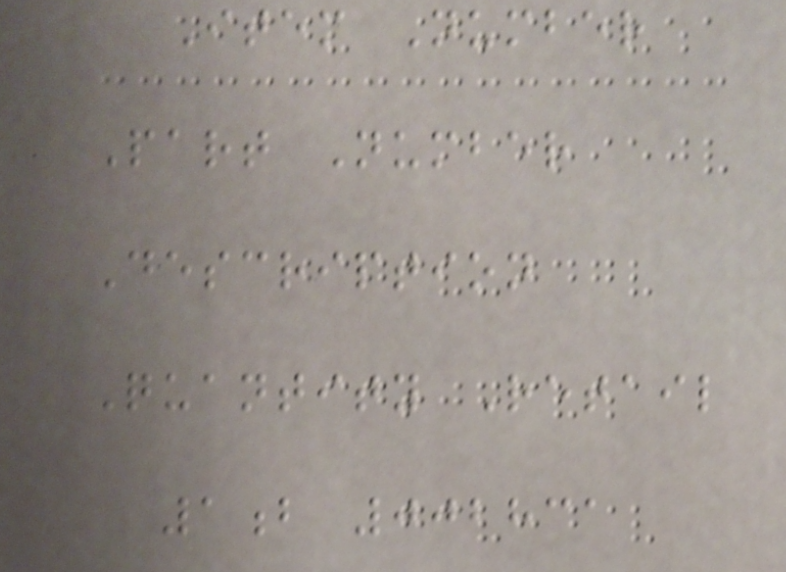Item Number
Part Number
Description
Quantity Retail
1b 002831
